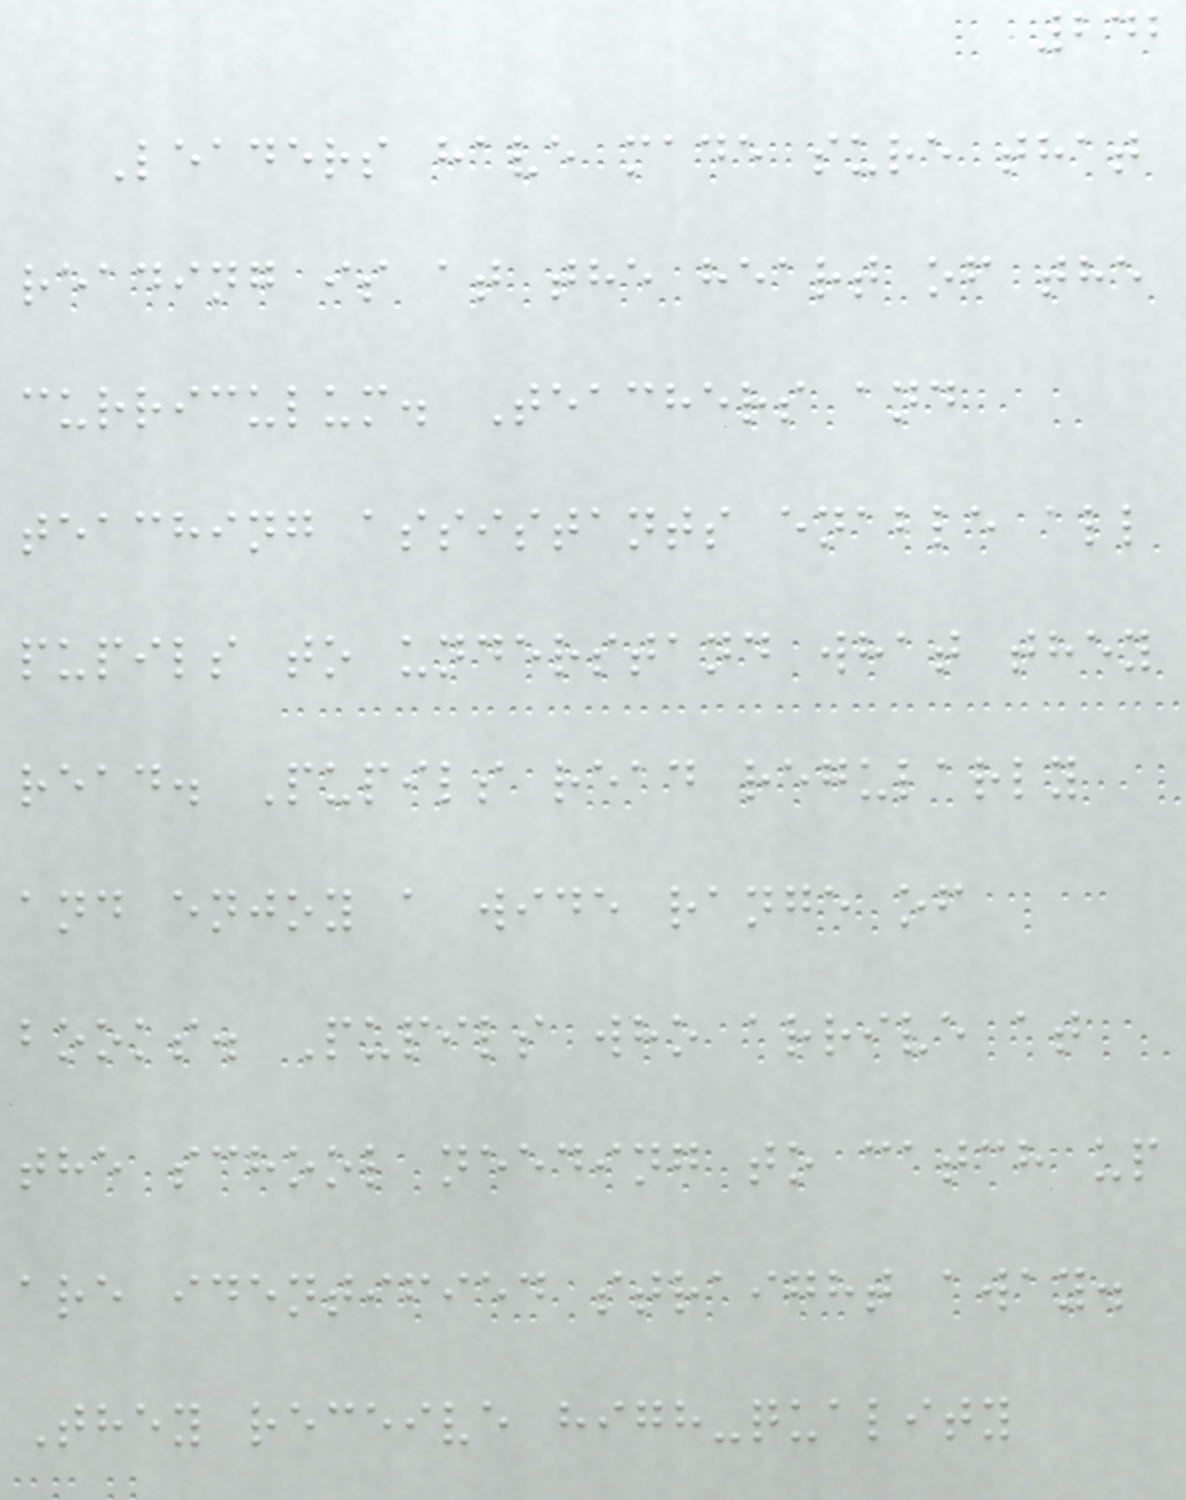242
Leaders have made sure that
reading is at the heart of the
curriculum. Teachers and
teaching assistants enable all
pupils to understand what they
read. Pupils read regularly
and enjoy a wide range of
books. Pupils who arrive at
the school needing to catch up
are identified straight away.
They receive high-quality
